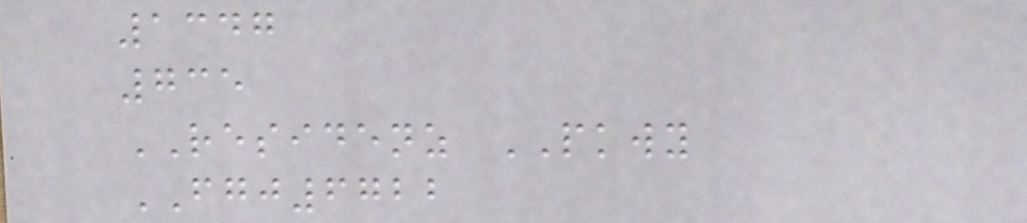1347
735
RESIDENZ PKWY
FGJ6722
